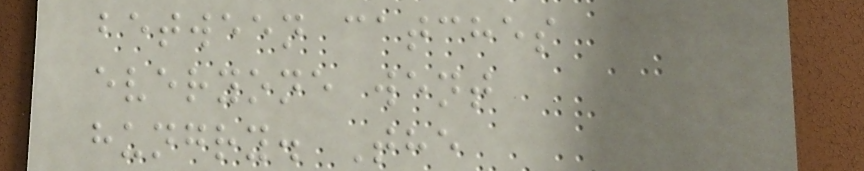between catches
everyone went
hungry. The
